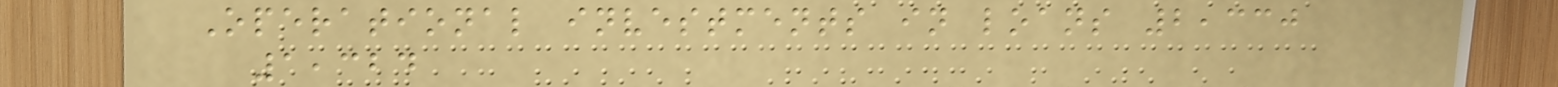Operational investments in loans 2,330
1,324
